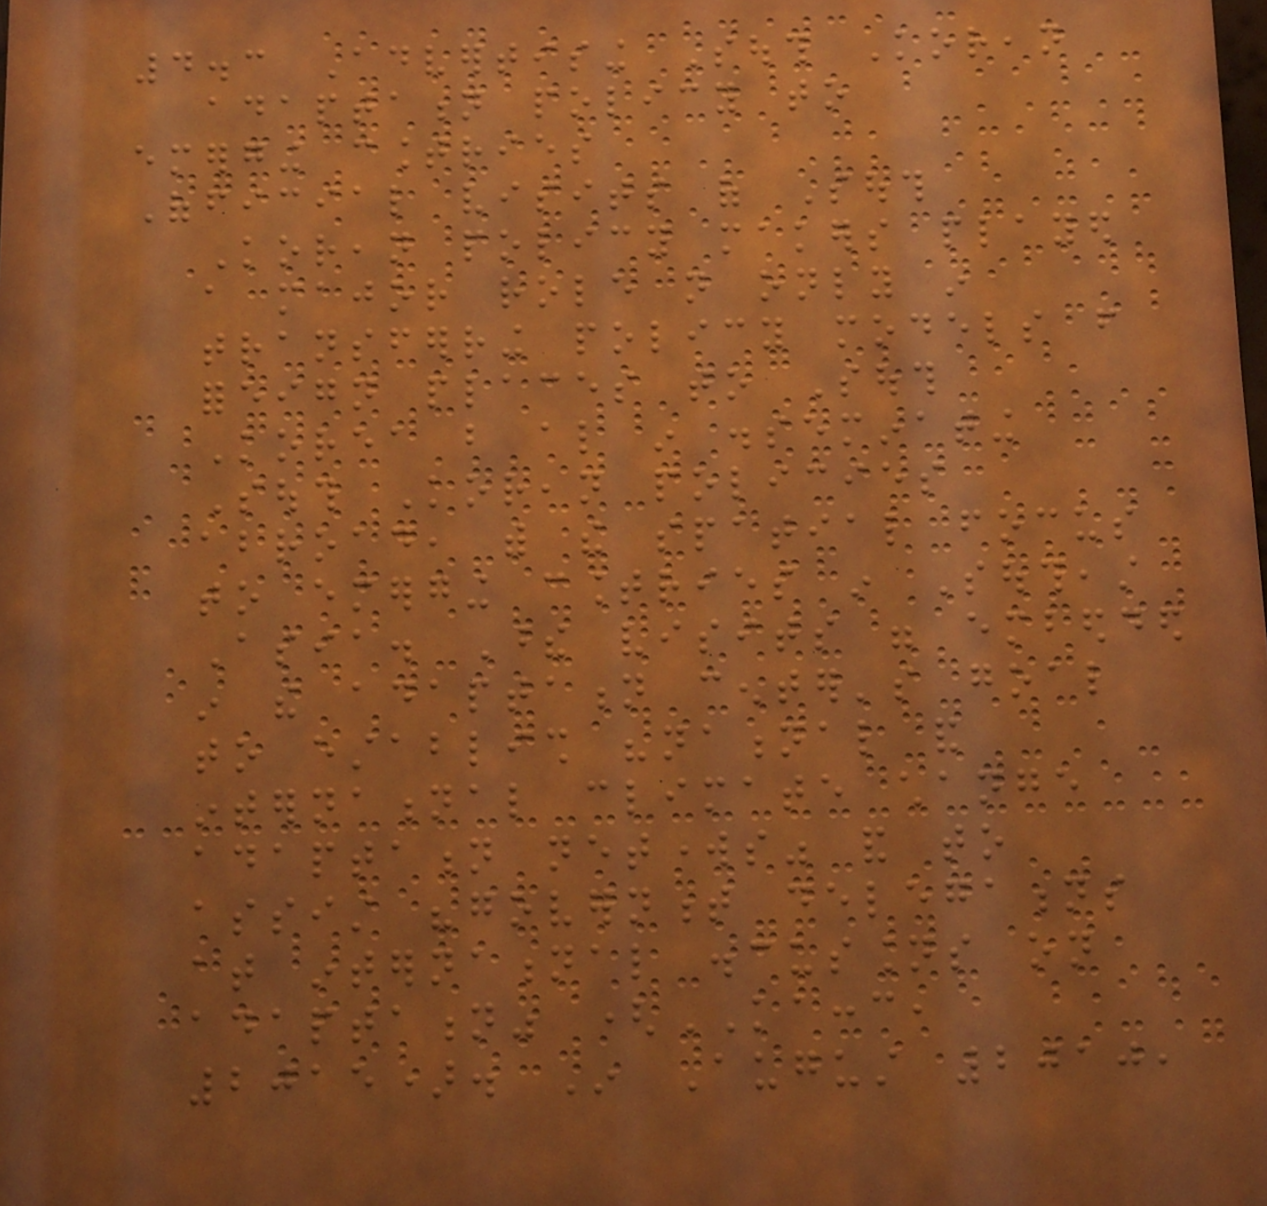4.3 Advertising South Korean
adaptation policy to
emerging countries
Official visits of South
Korean policy makers played
a major role not only in
transferring policy models from
foreign places to South
Korea but also in disseminating
South Korean policies
abroad, with the spatial focus
to emerging countries in Southeast
Asia. These visits were embedded
in the adaptation center's goal
to establish "national and
international climate change
adaptation networks" and to
assist "government delegations
at international discussions on
adaptation" (KACCC,
2015). In August 2010,
